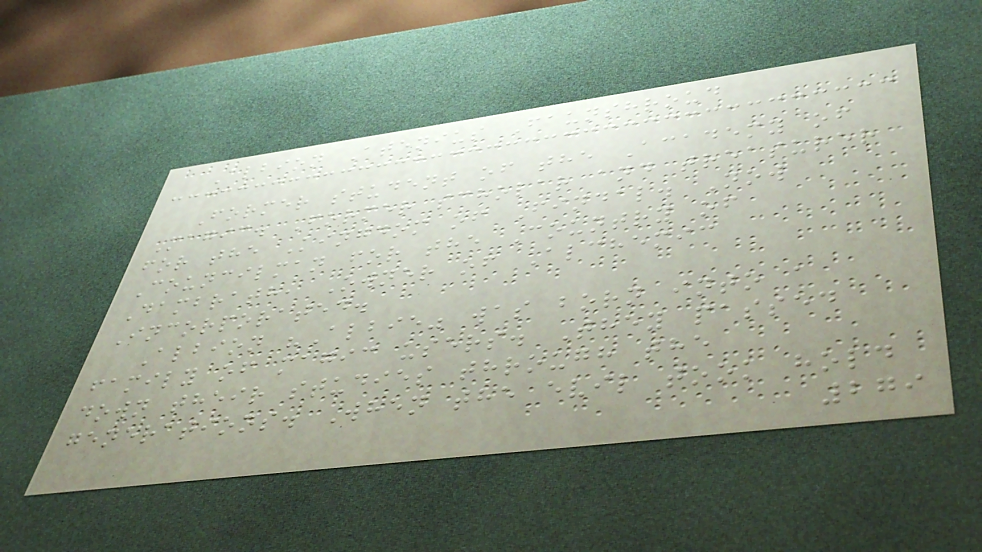Albion Atenius Faunshroud
Former student of the Academy of
Magic. Former scholar and treasurer
for the Kingdom of Findal. Now
Councilman for the Country of
Dambrath, Owner of Alchemic
Incorporated.
Albion "Albie" was born into a
family of magic users. They passed
down their studies through the
generations. When the evil took hold
279
